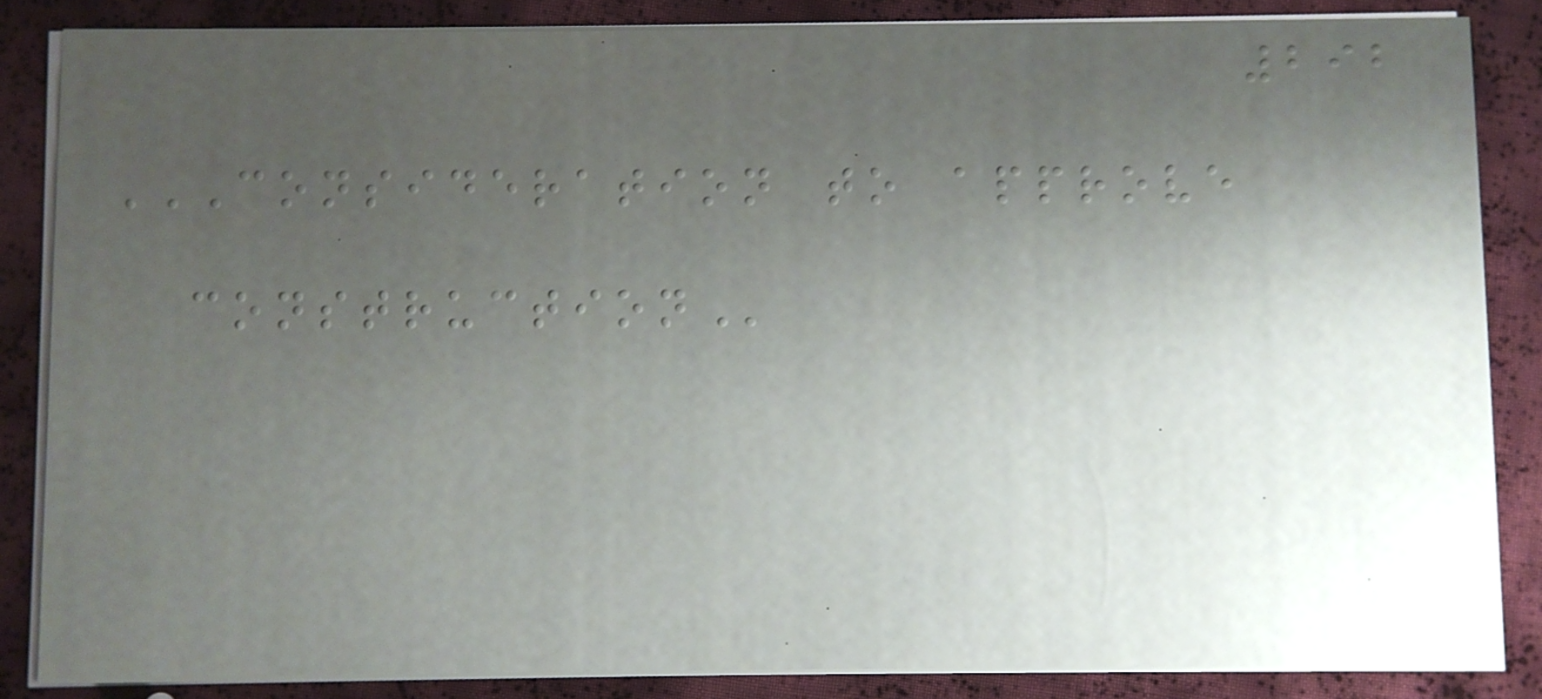292
CONSIDERATION TO APPROVE
CONSTRUCTION
